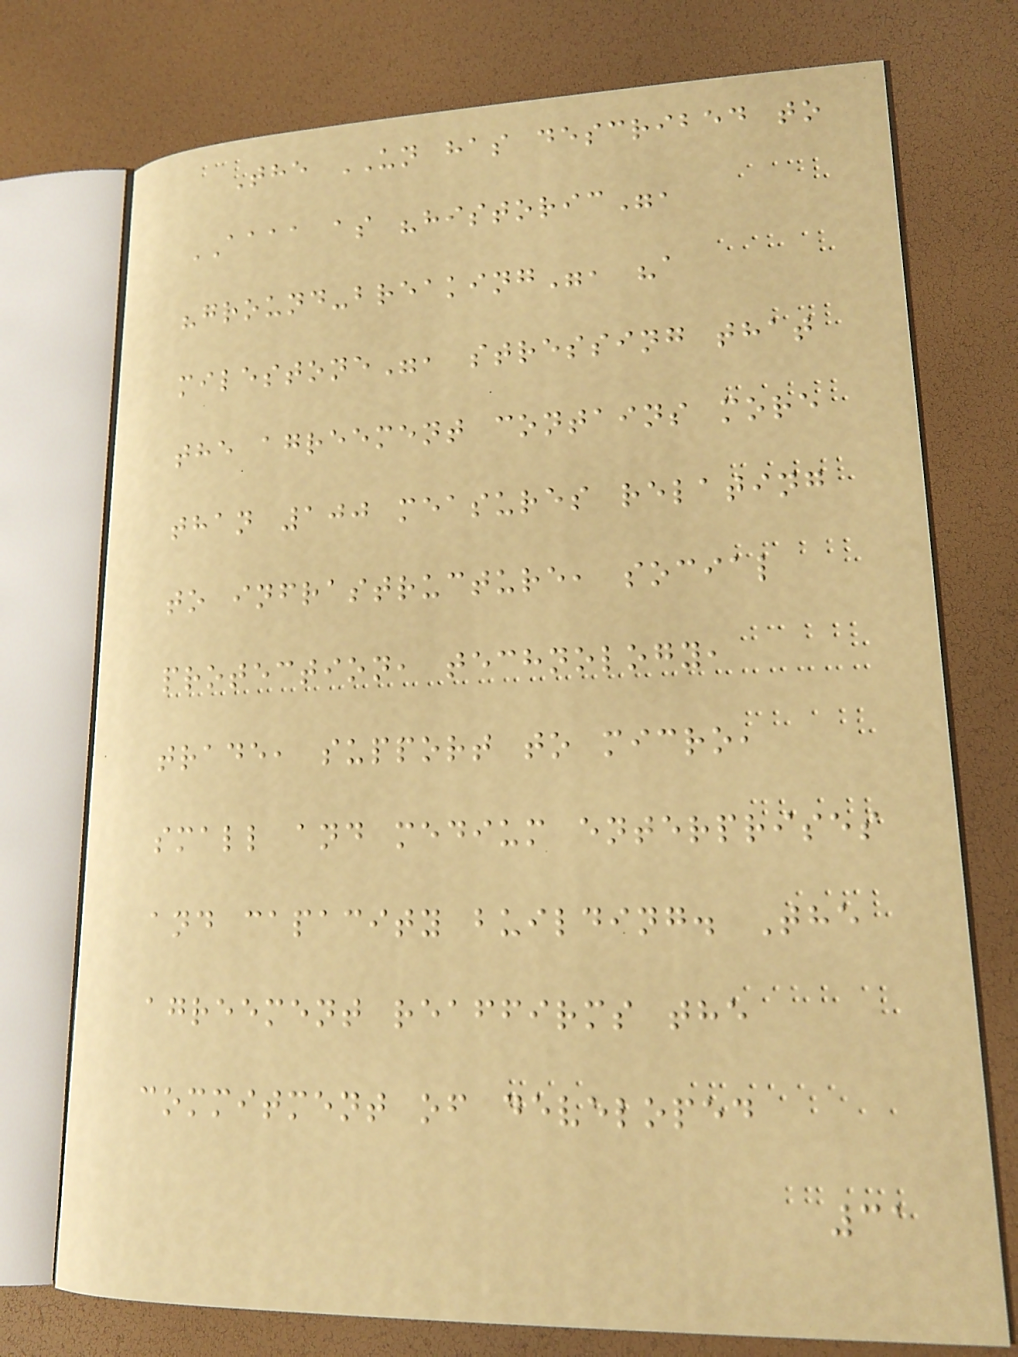The UN has described to
AAAA as "historic",
"ground-breaking", "a
milestone", stressing that
the agreement contains more
than 100 measures relating
to infrastructure, social
protection, technology,
trade, support to micro,
small and medium enterprises
and capacity building. The
agreement reaffirms the
commitment of developed
31
